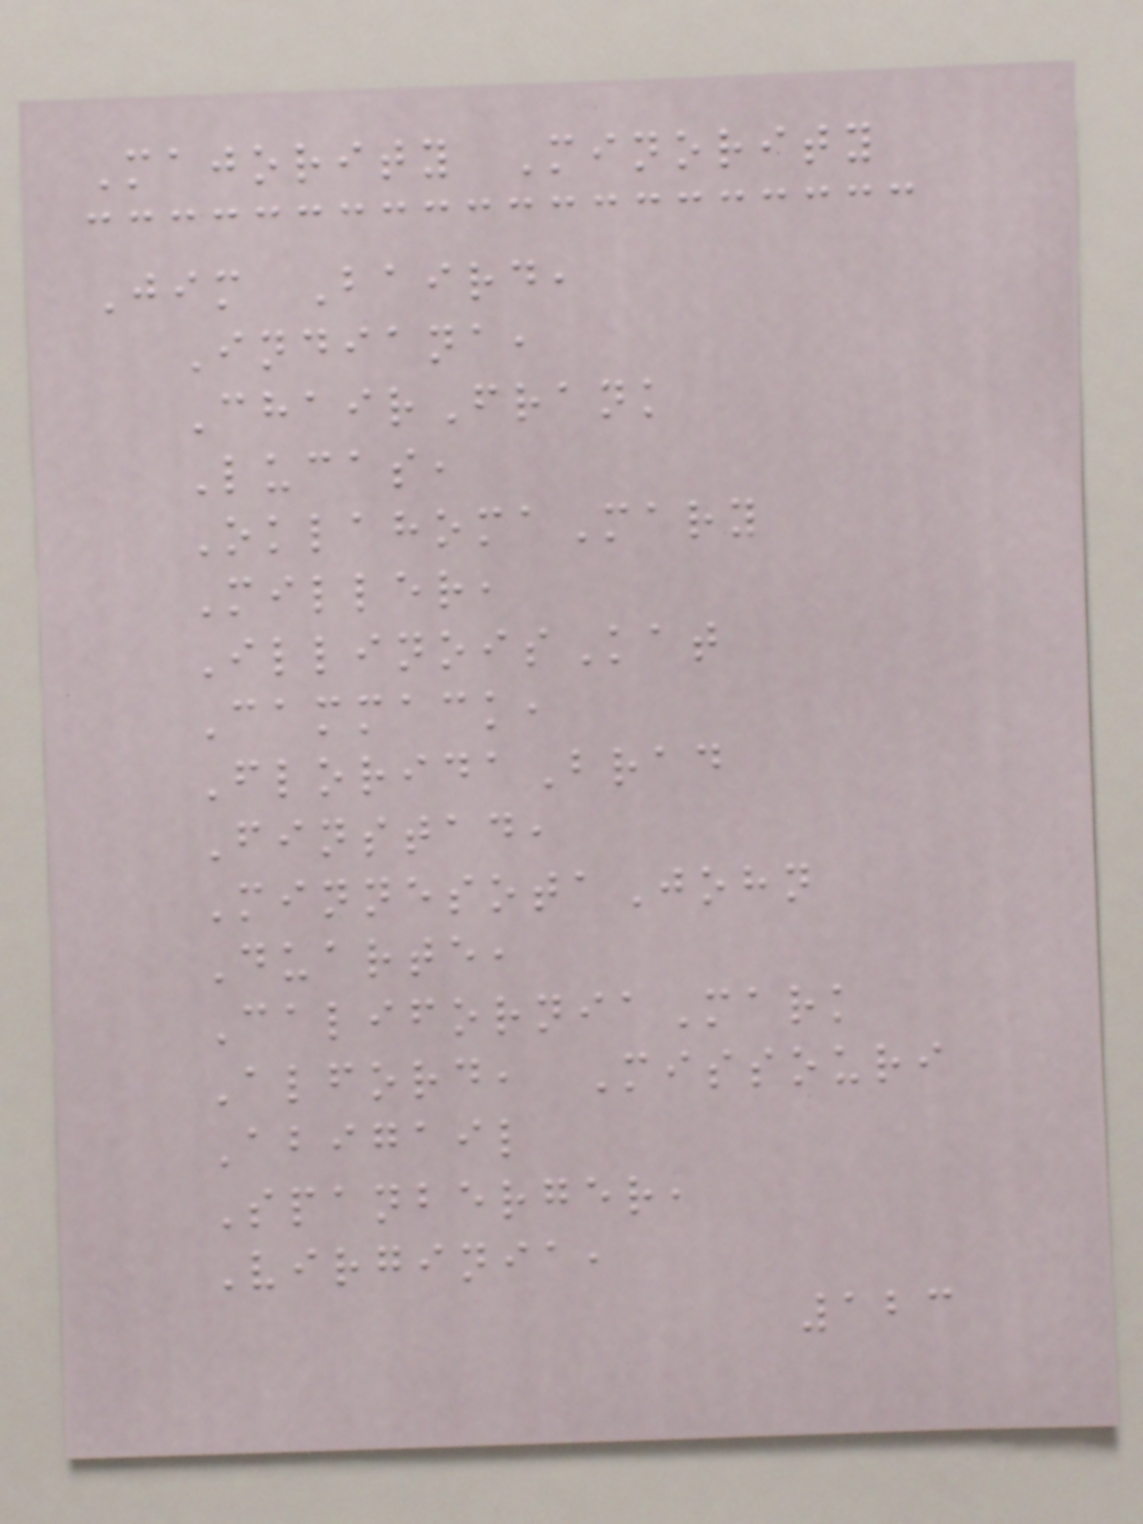Majority Minority
Jim Baird,
Indiana,
ChairFrank
Lucas,
OklahomaMary
Miller,
IllinoisKat
Cammack,
FloridaBrad
Finstad,
MinnesotaJohn
Duarte,
CaliforniaMark
Alford, Missouri
Abigail
Spanberger,
Virginia,
123
